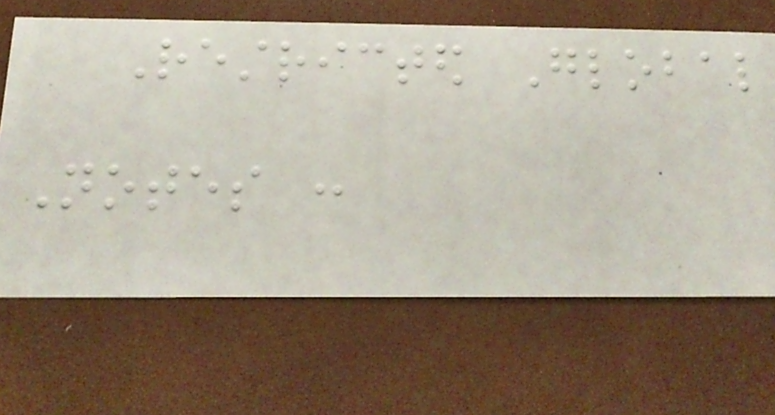Restricted Global
Notes :
